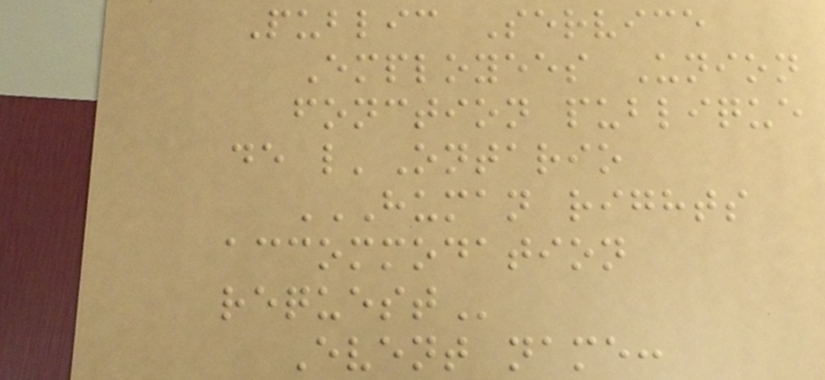Public Service
Employees Union
fonction publique
de l'Ontario
HUMAN RIGHTS
ACCOMMODATION
REQUEST
Event name:
